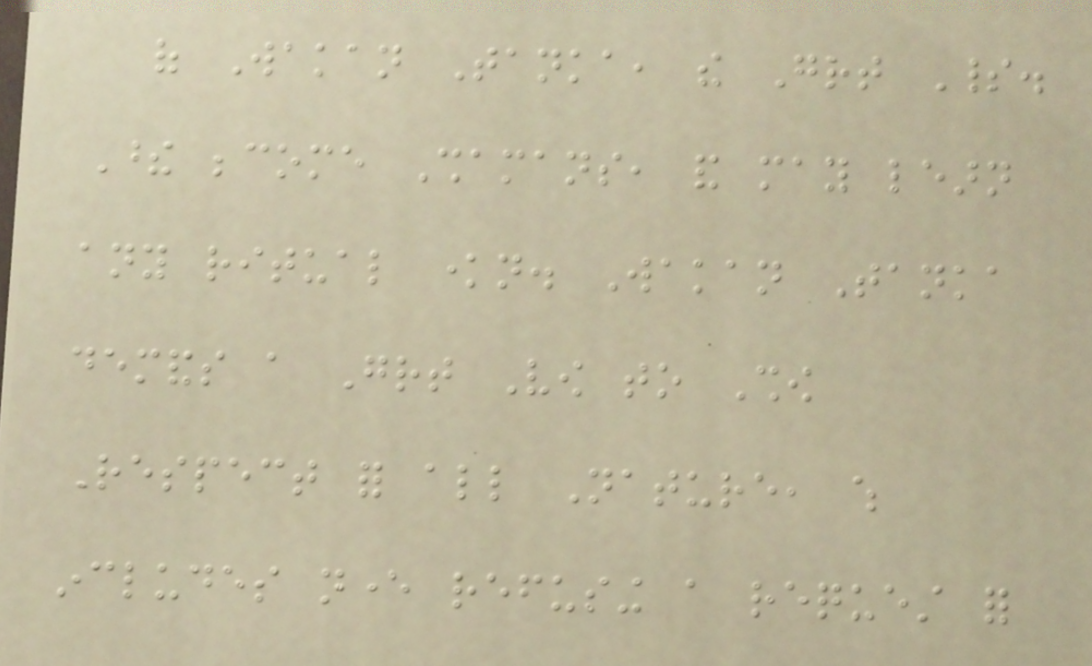of Wakan Tanka, the Great Spirit.
These become Shamans, and may learn
any ritual known. Wakan Tanka
demands a Great Vow to Show
Respect for all Nature, which
includes never refusing a request for
